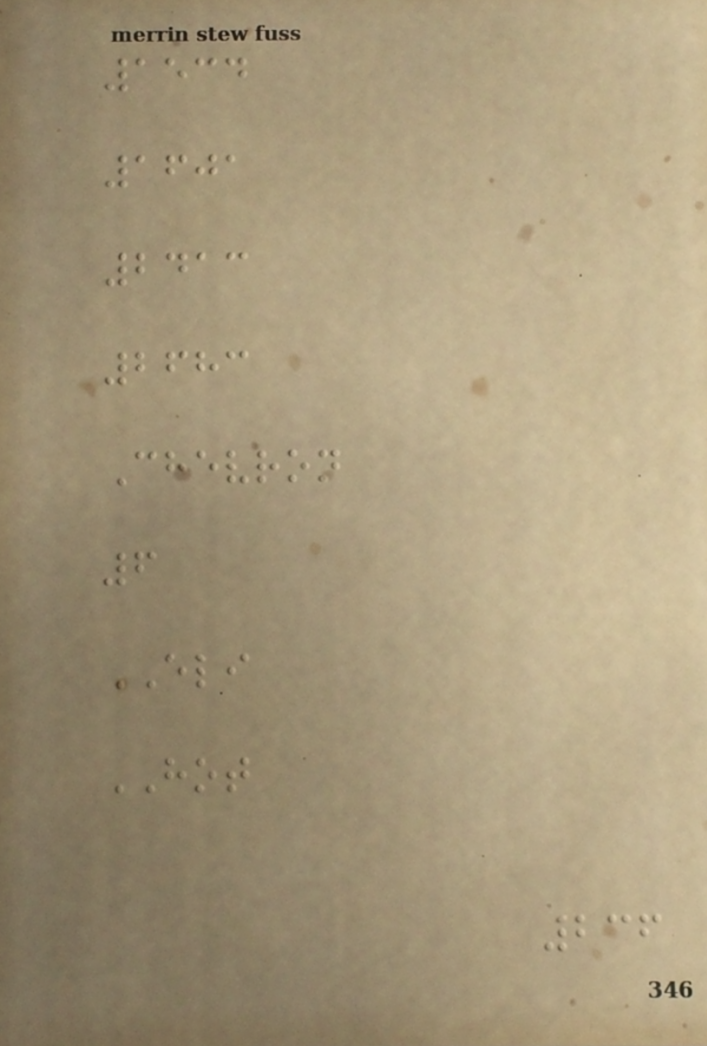1534
1601
2413
2683
Chevron
6
ELI
HOT
236
